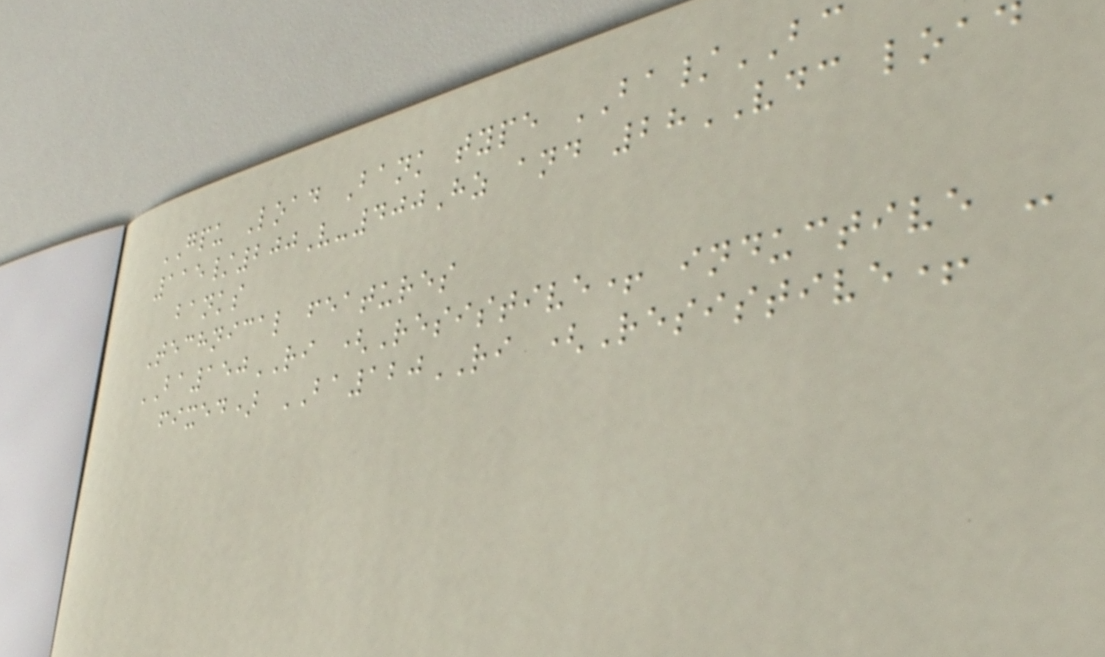GPU Load Bank type BA/BC
115/200V-400Hz and 28VDC load
banks
Technical features
BA150RI (Resistive+ inductive -
fixed) BA120RI (Resistive+
